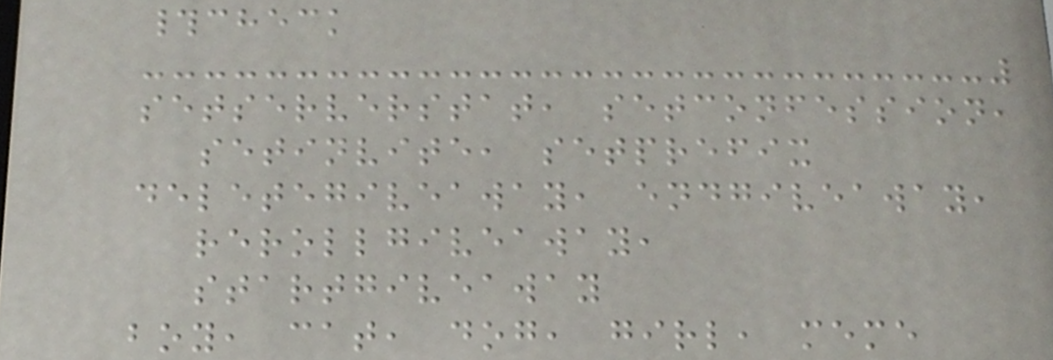#check
setserverstat, setconfession,
setinvite, setprefix
deletegiveaway, endgiveaway,
rerollgiveaway,
startgiveaway
boy, cat, dog, girl, meme
